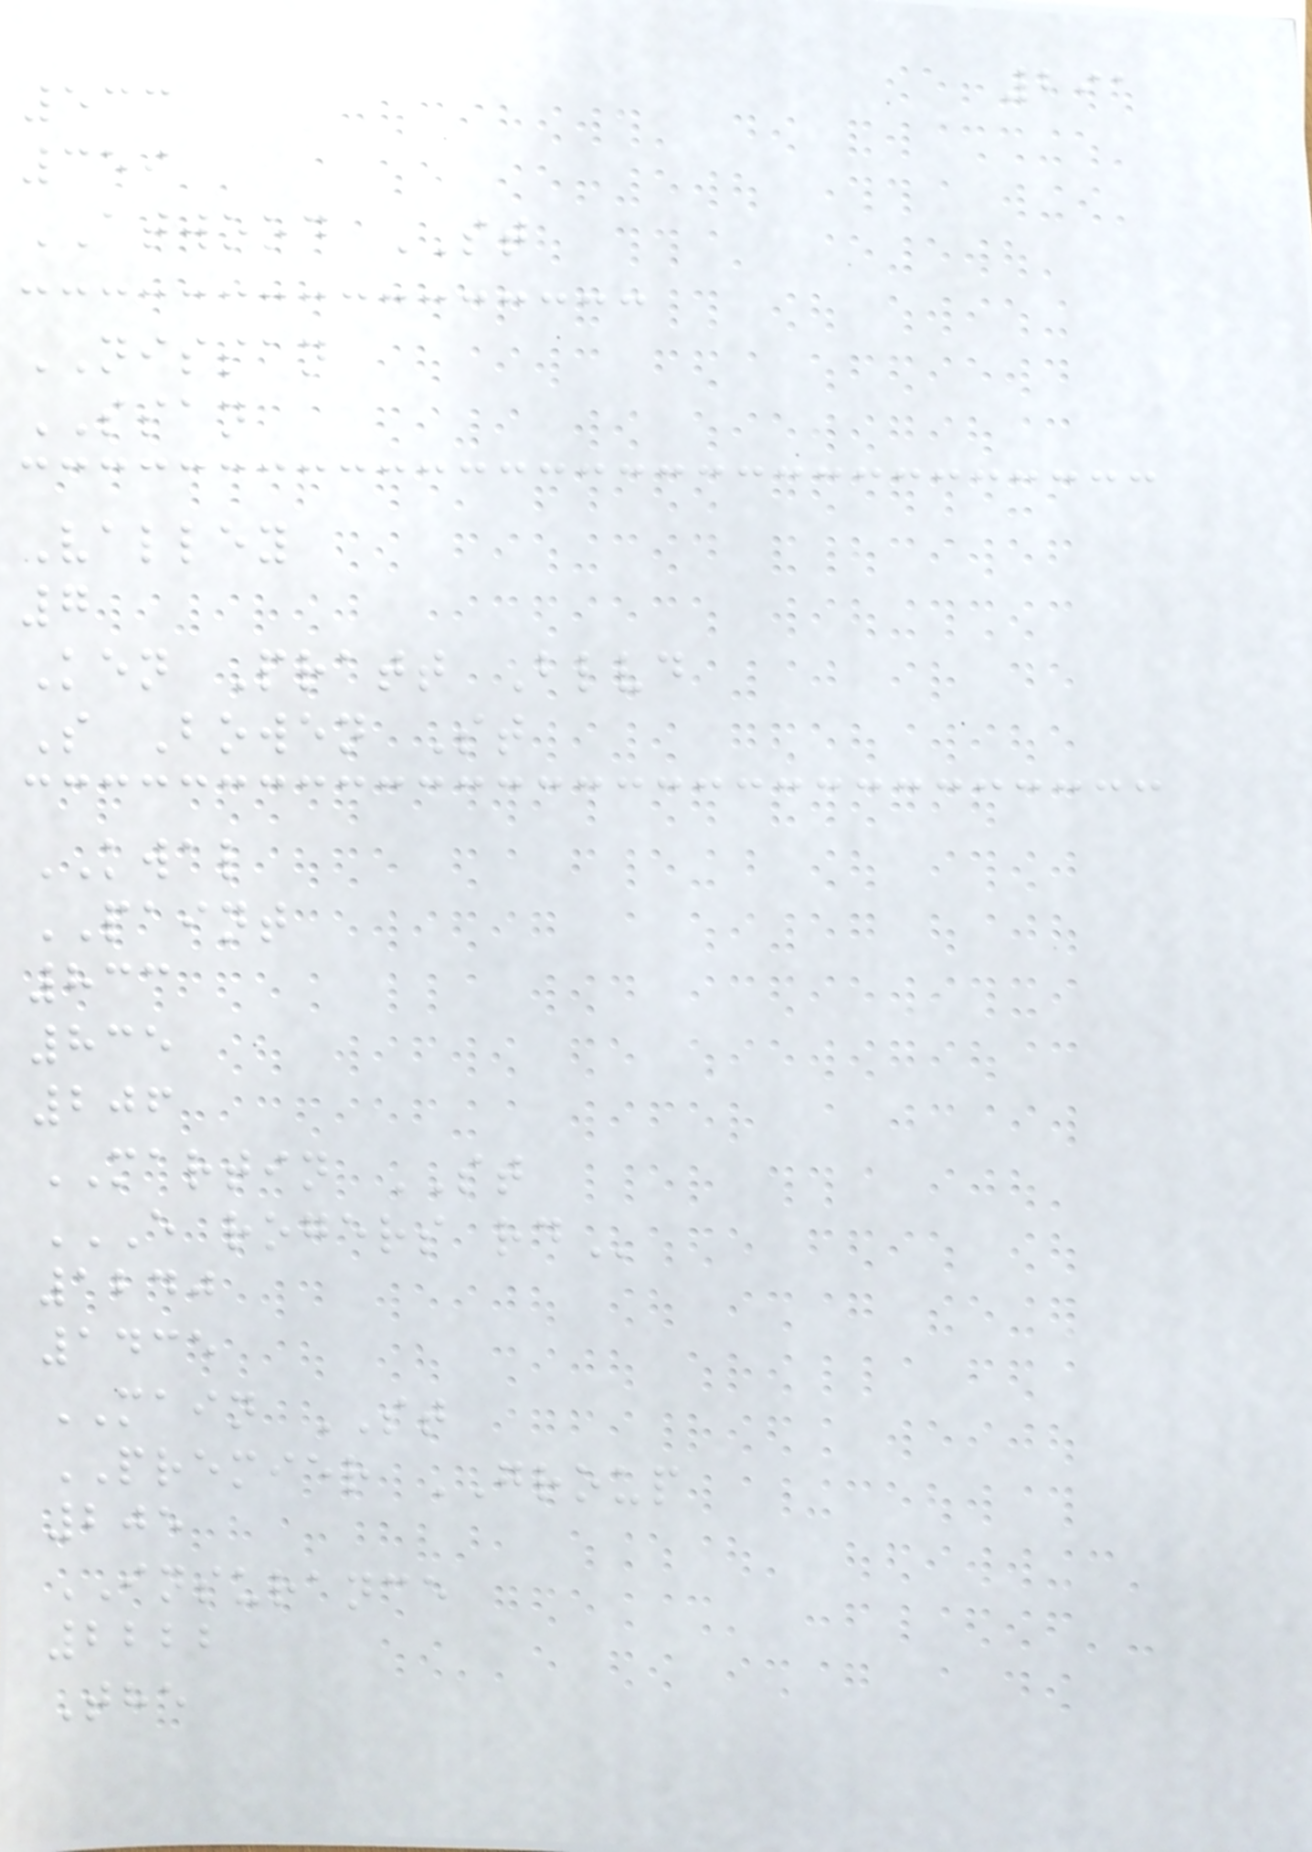291
533
359
ATWOOD ST
NISSAN
SSAN
Valley
7
Ken Pratt Blvd
S Bowen St
KWAL
PAINT
833
835
206
MARTIN ST
E ROGERS RD
1240
1435
MAIN ST
PREMIER GROUP
205
INSURANCE
2222
The
